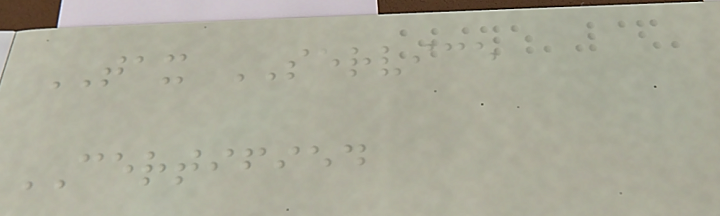TAX SERVICE
CERTIFIED
